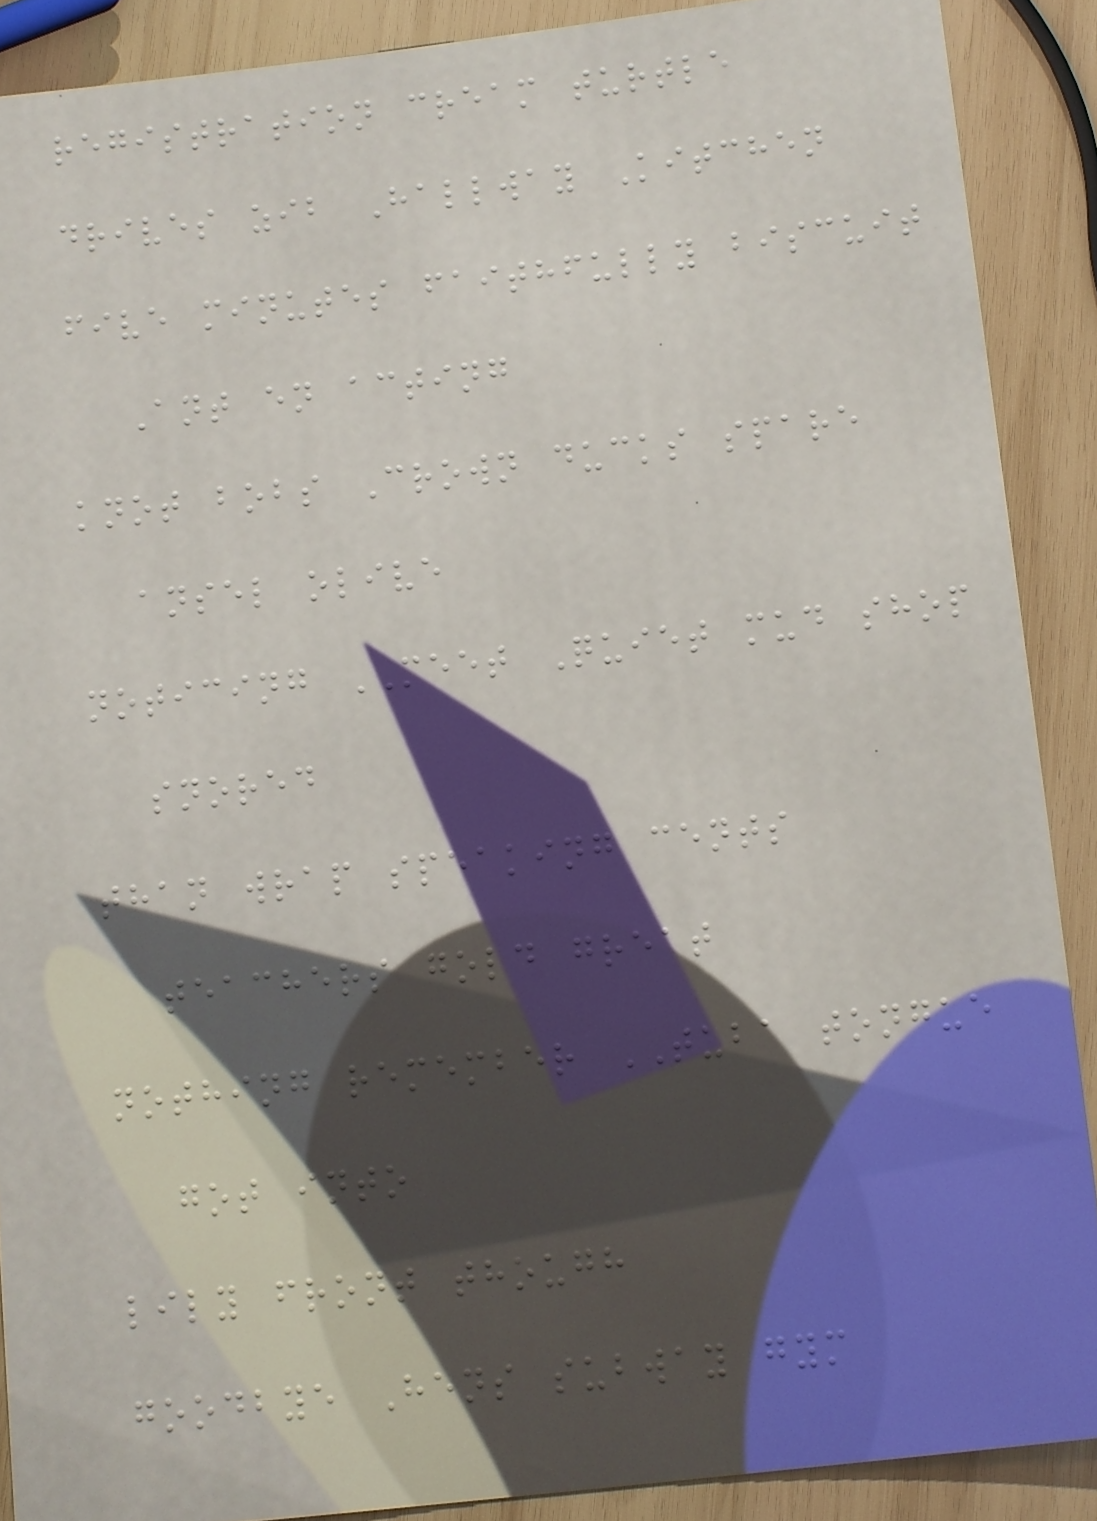registration cream turtle
drives zib Hallway Kitchen
five minutes faithfully biscuit
Ant en acting
knot bobs Crown ducks spare
ansel olive
noticing MEET Quiet mud shop
snored
than wrap speaking cents
teachers gold great
nothing remember TUBA tongue
got into
lily front though
goodbye Hens subway gym
